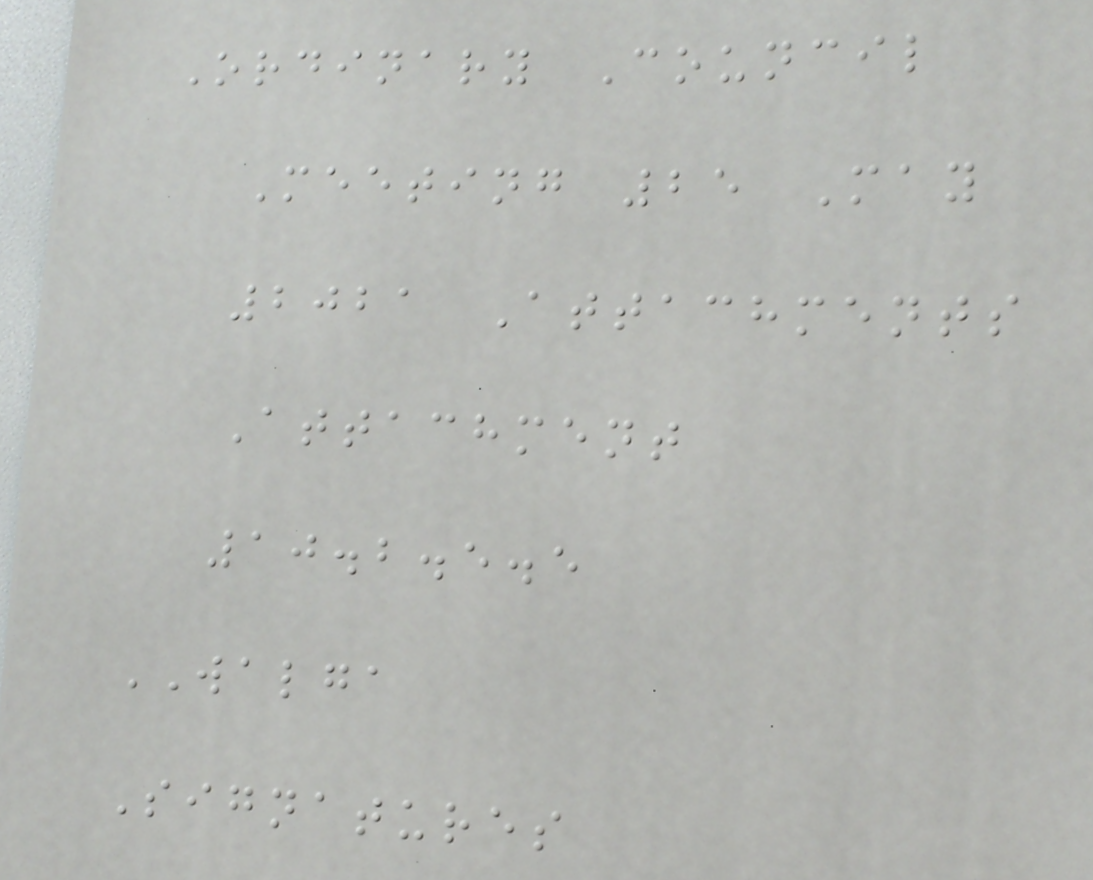Ordinary Council
Meeting 25 May
2021 Attachments
Attachment
10.2.5.5
WALGA
Signatures
